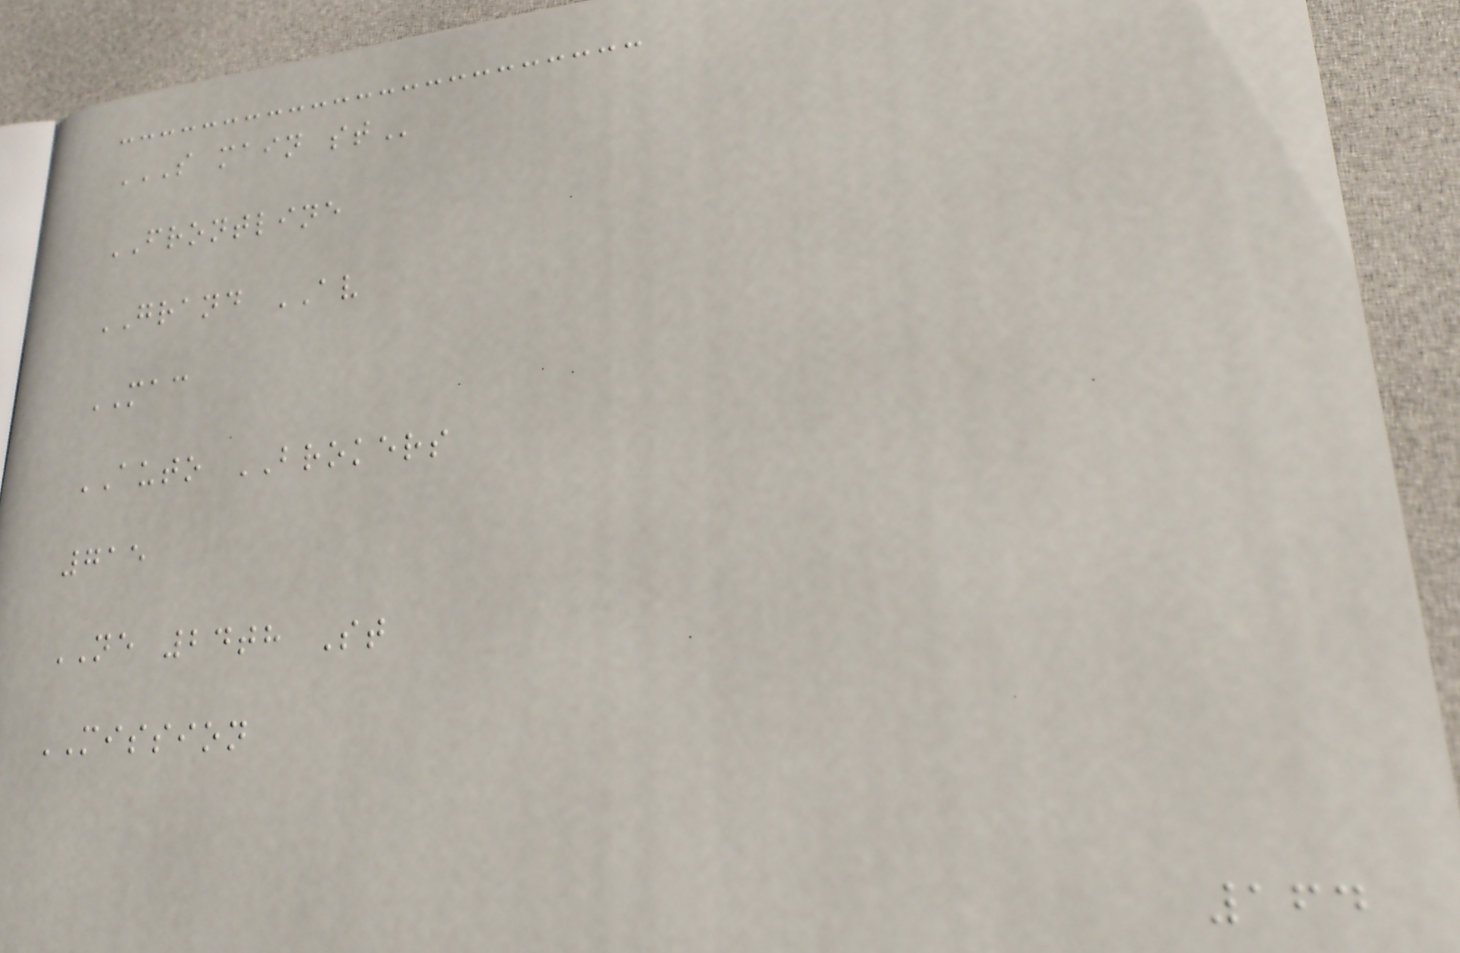S MAIN ST
FRONTLINE
GRAND AV
MAC
AUTO BROKERS
715
NE 24th St
MISSION
164
